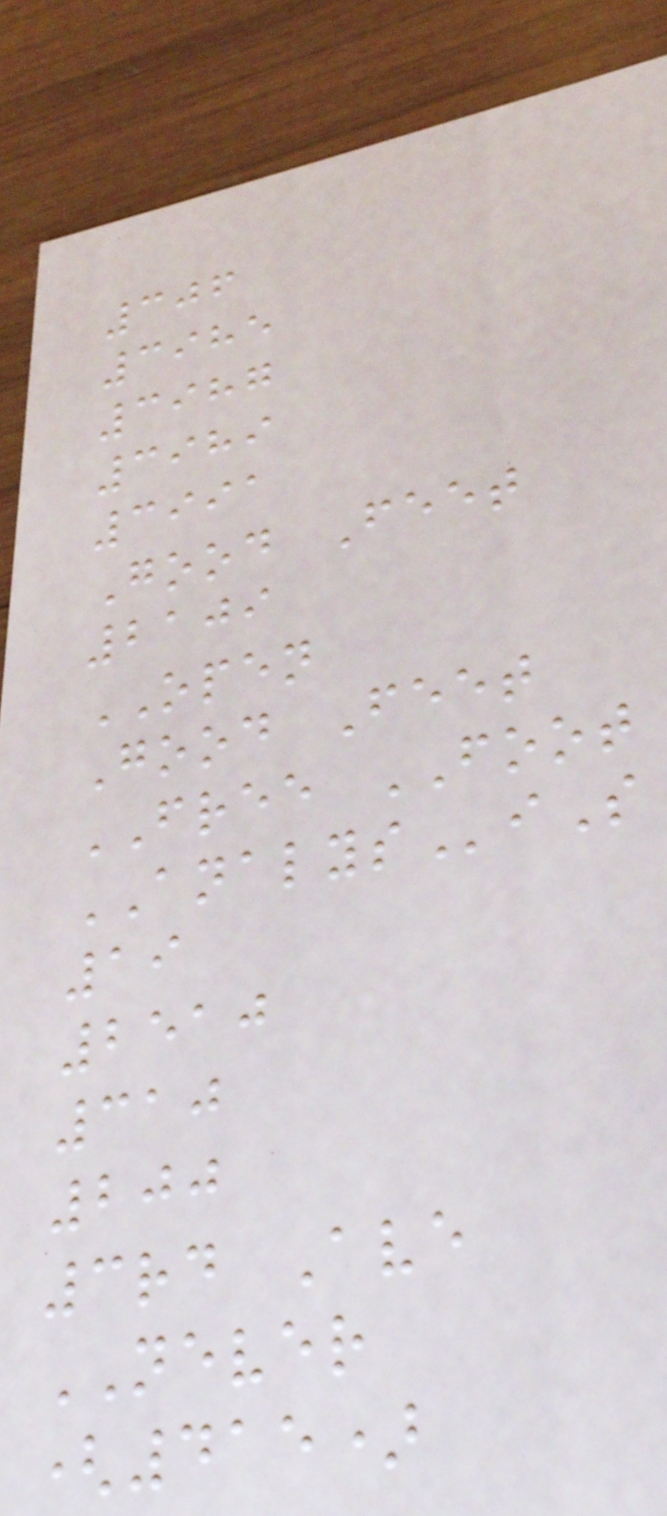306
3985
3987
3989
3991
Good Feet
2109
OPEN
Good Feet
FREE FOOT
ANALYSiS
19
2510
310
200
3rd Ave
NEVER
(415)
